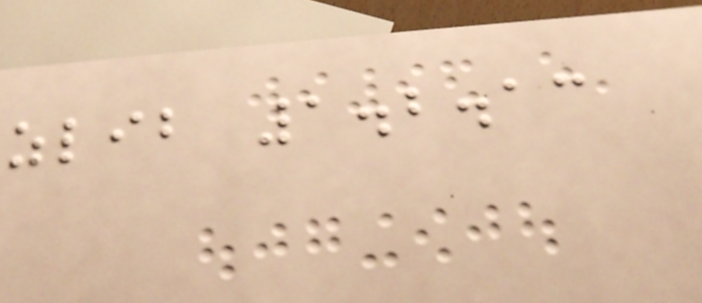zlib 1.2.13
